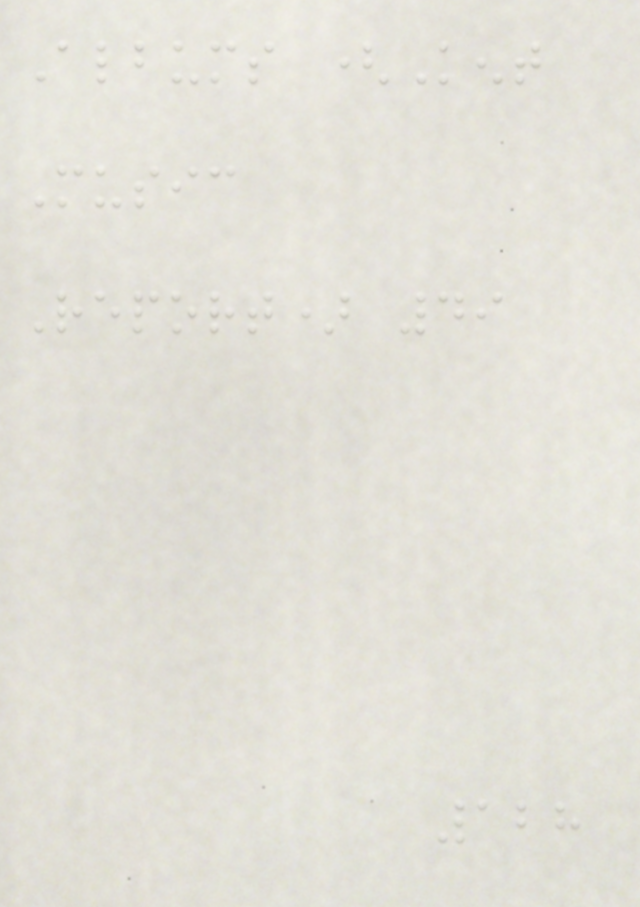Albums (Kent
Music
Report) 49
128
